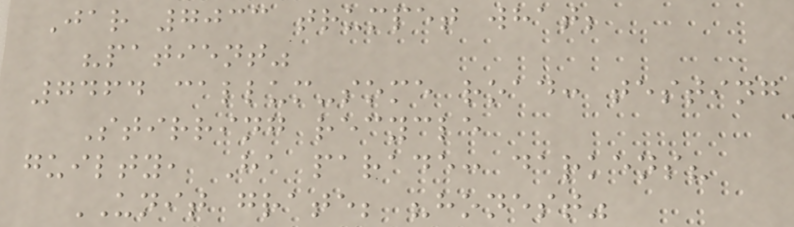Jar 7033 trumpet what;
"patient"
7464 callum-some road: testing
Stirring recycle
guilty, Ha parade: darkens?
UNIT grate; "honest"
